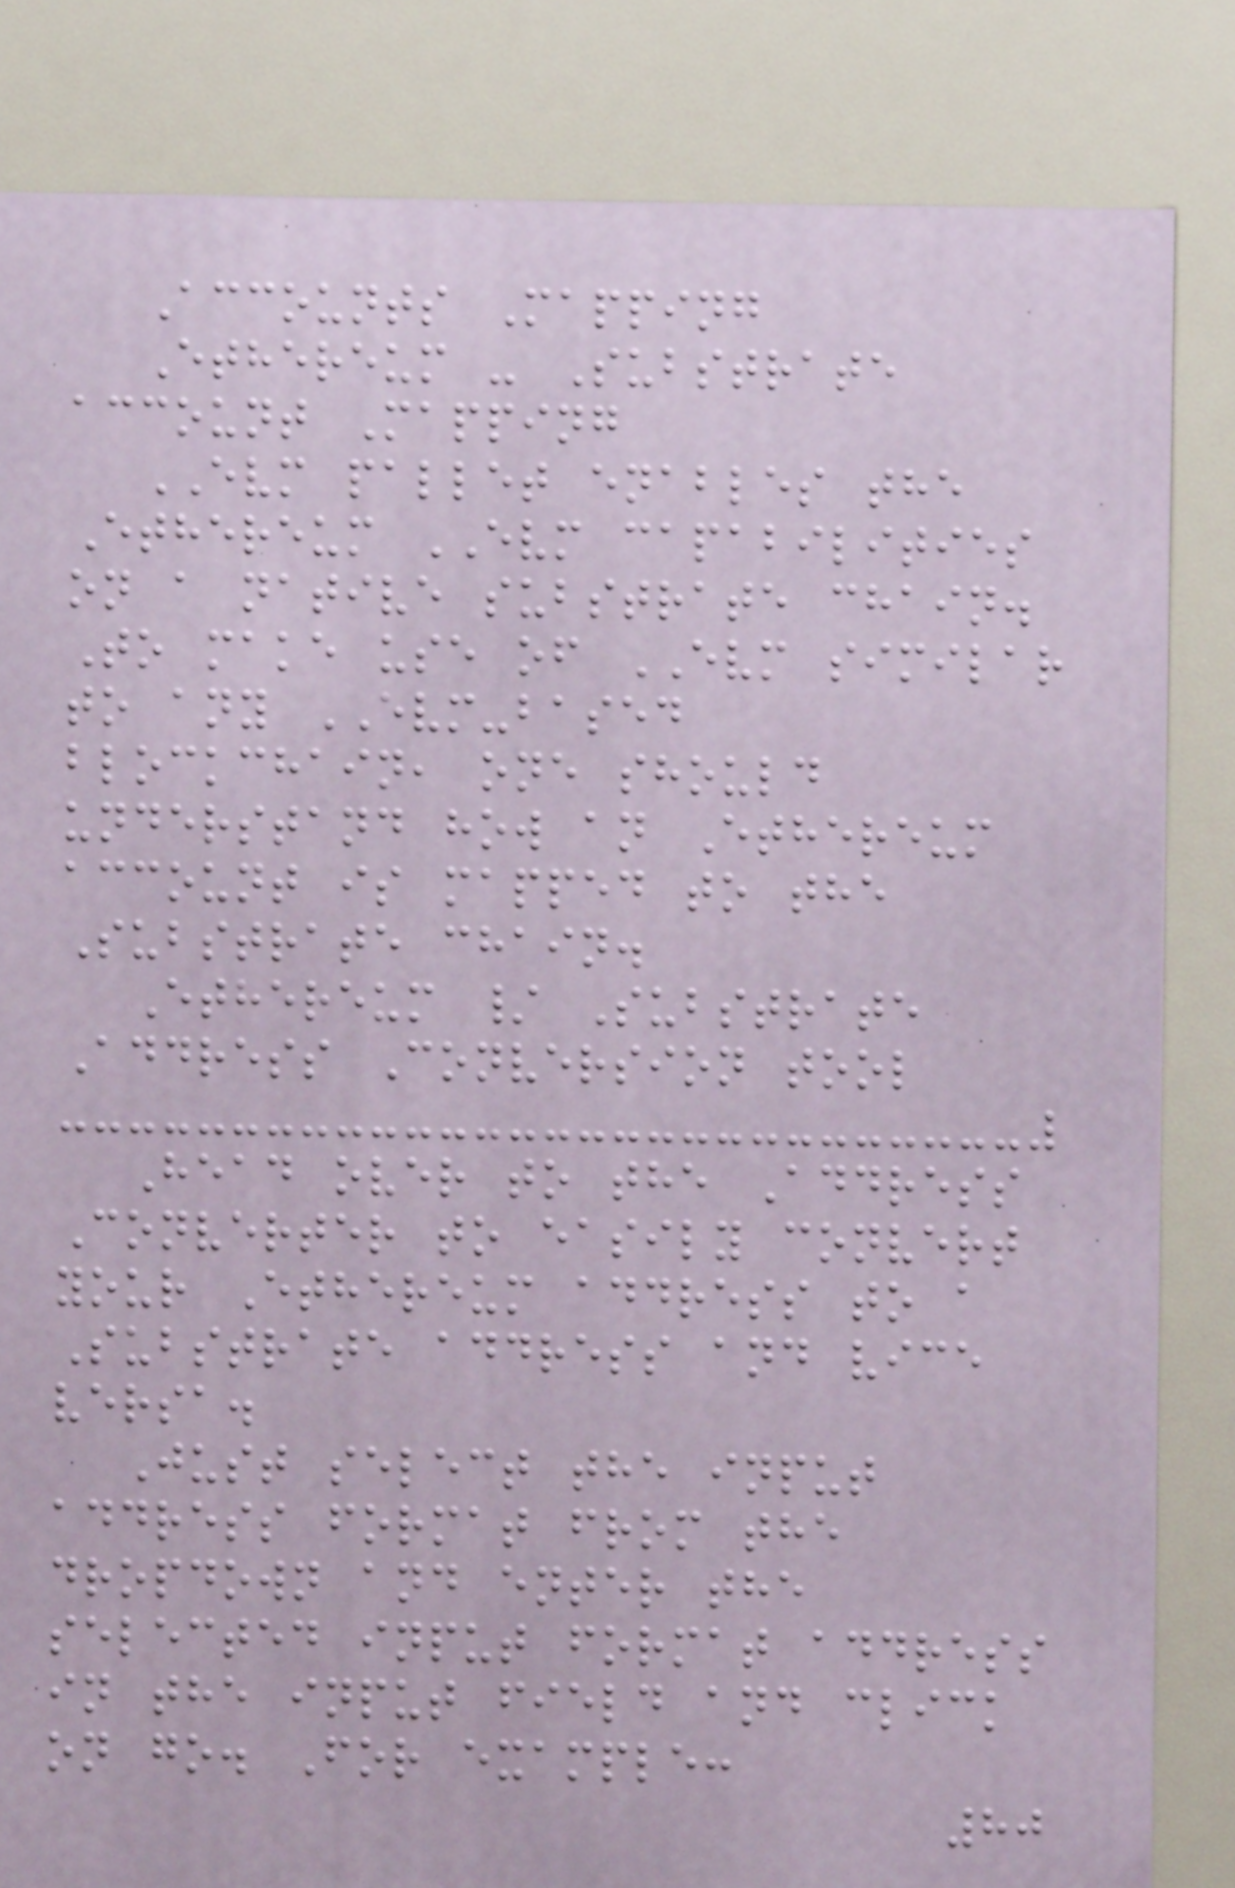Accounts Mapping
Ethereum - Substrate
account Mapping
EVM pallet enables the
Ethereum EVM capabilities
on a native substrate chain.
To make use of EVM similar
to any EVM-based
blockchain, one should
understand how an Ethereum
account is mapped to the
Substrate chain.
Ethereum / Substrate
Address Conversion tool
Head over to the Address
Converter to easily convert
your Ethereum address to a
Substrate address and vice
versa.
Just select the input
address format from the
dropdown and enter the
selected input format address
in the input field and click
on go. For example:
80
